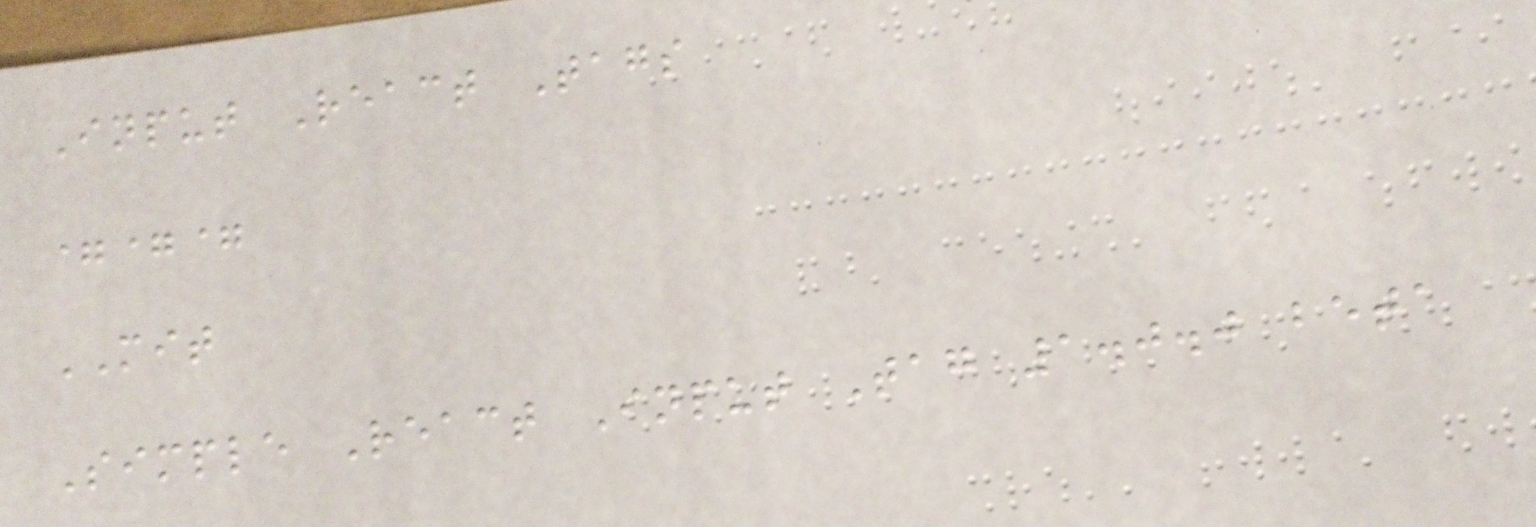Input React Tags
===
MIT
Simple React Input Tag 1.0.0 beta
